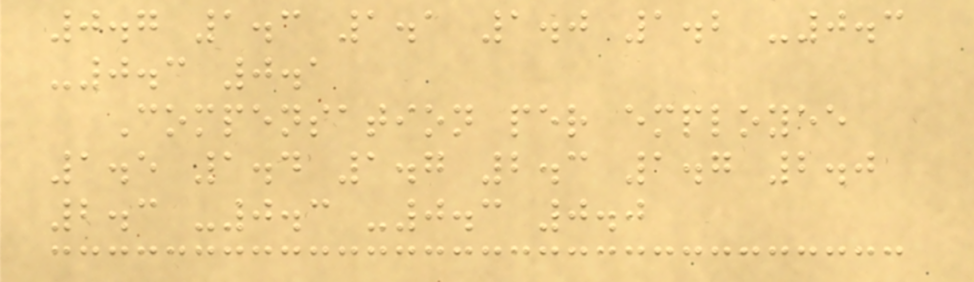0.7 1.3 1.1 1.0 1.2 -0.3
-0.3 0.1
Compensation per employee
1.5 1.4 1.7 2.3 1.7 2.0
2.3 -0.3 -0.3 0.0
